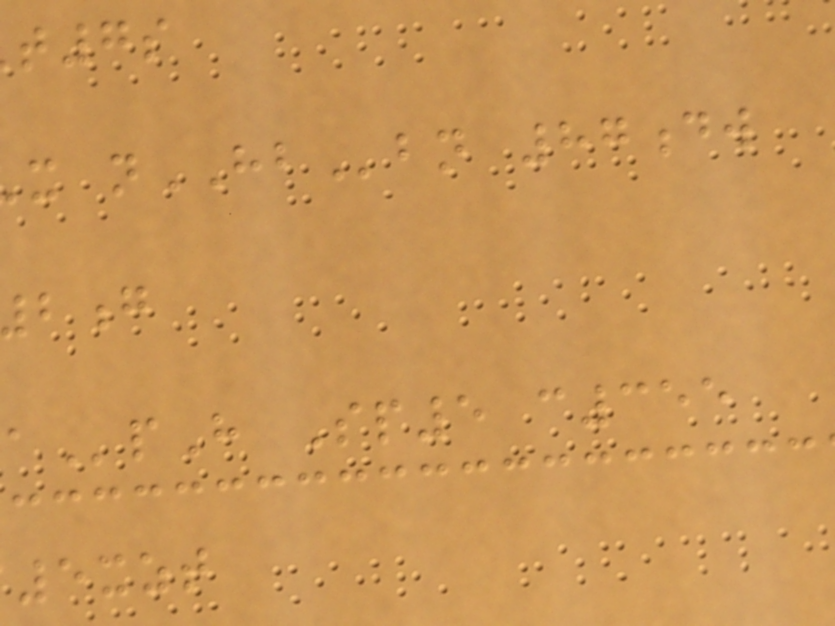x nHBbn 87dw
pH Sp5 c355
5xzt
